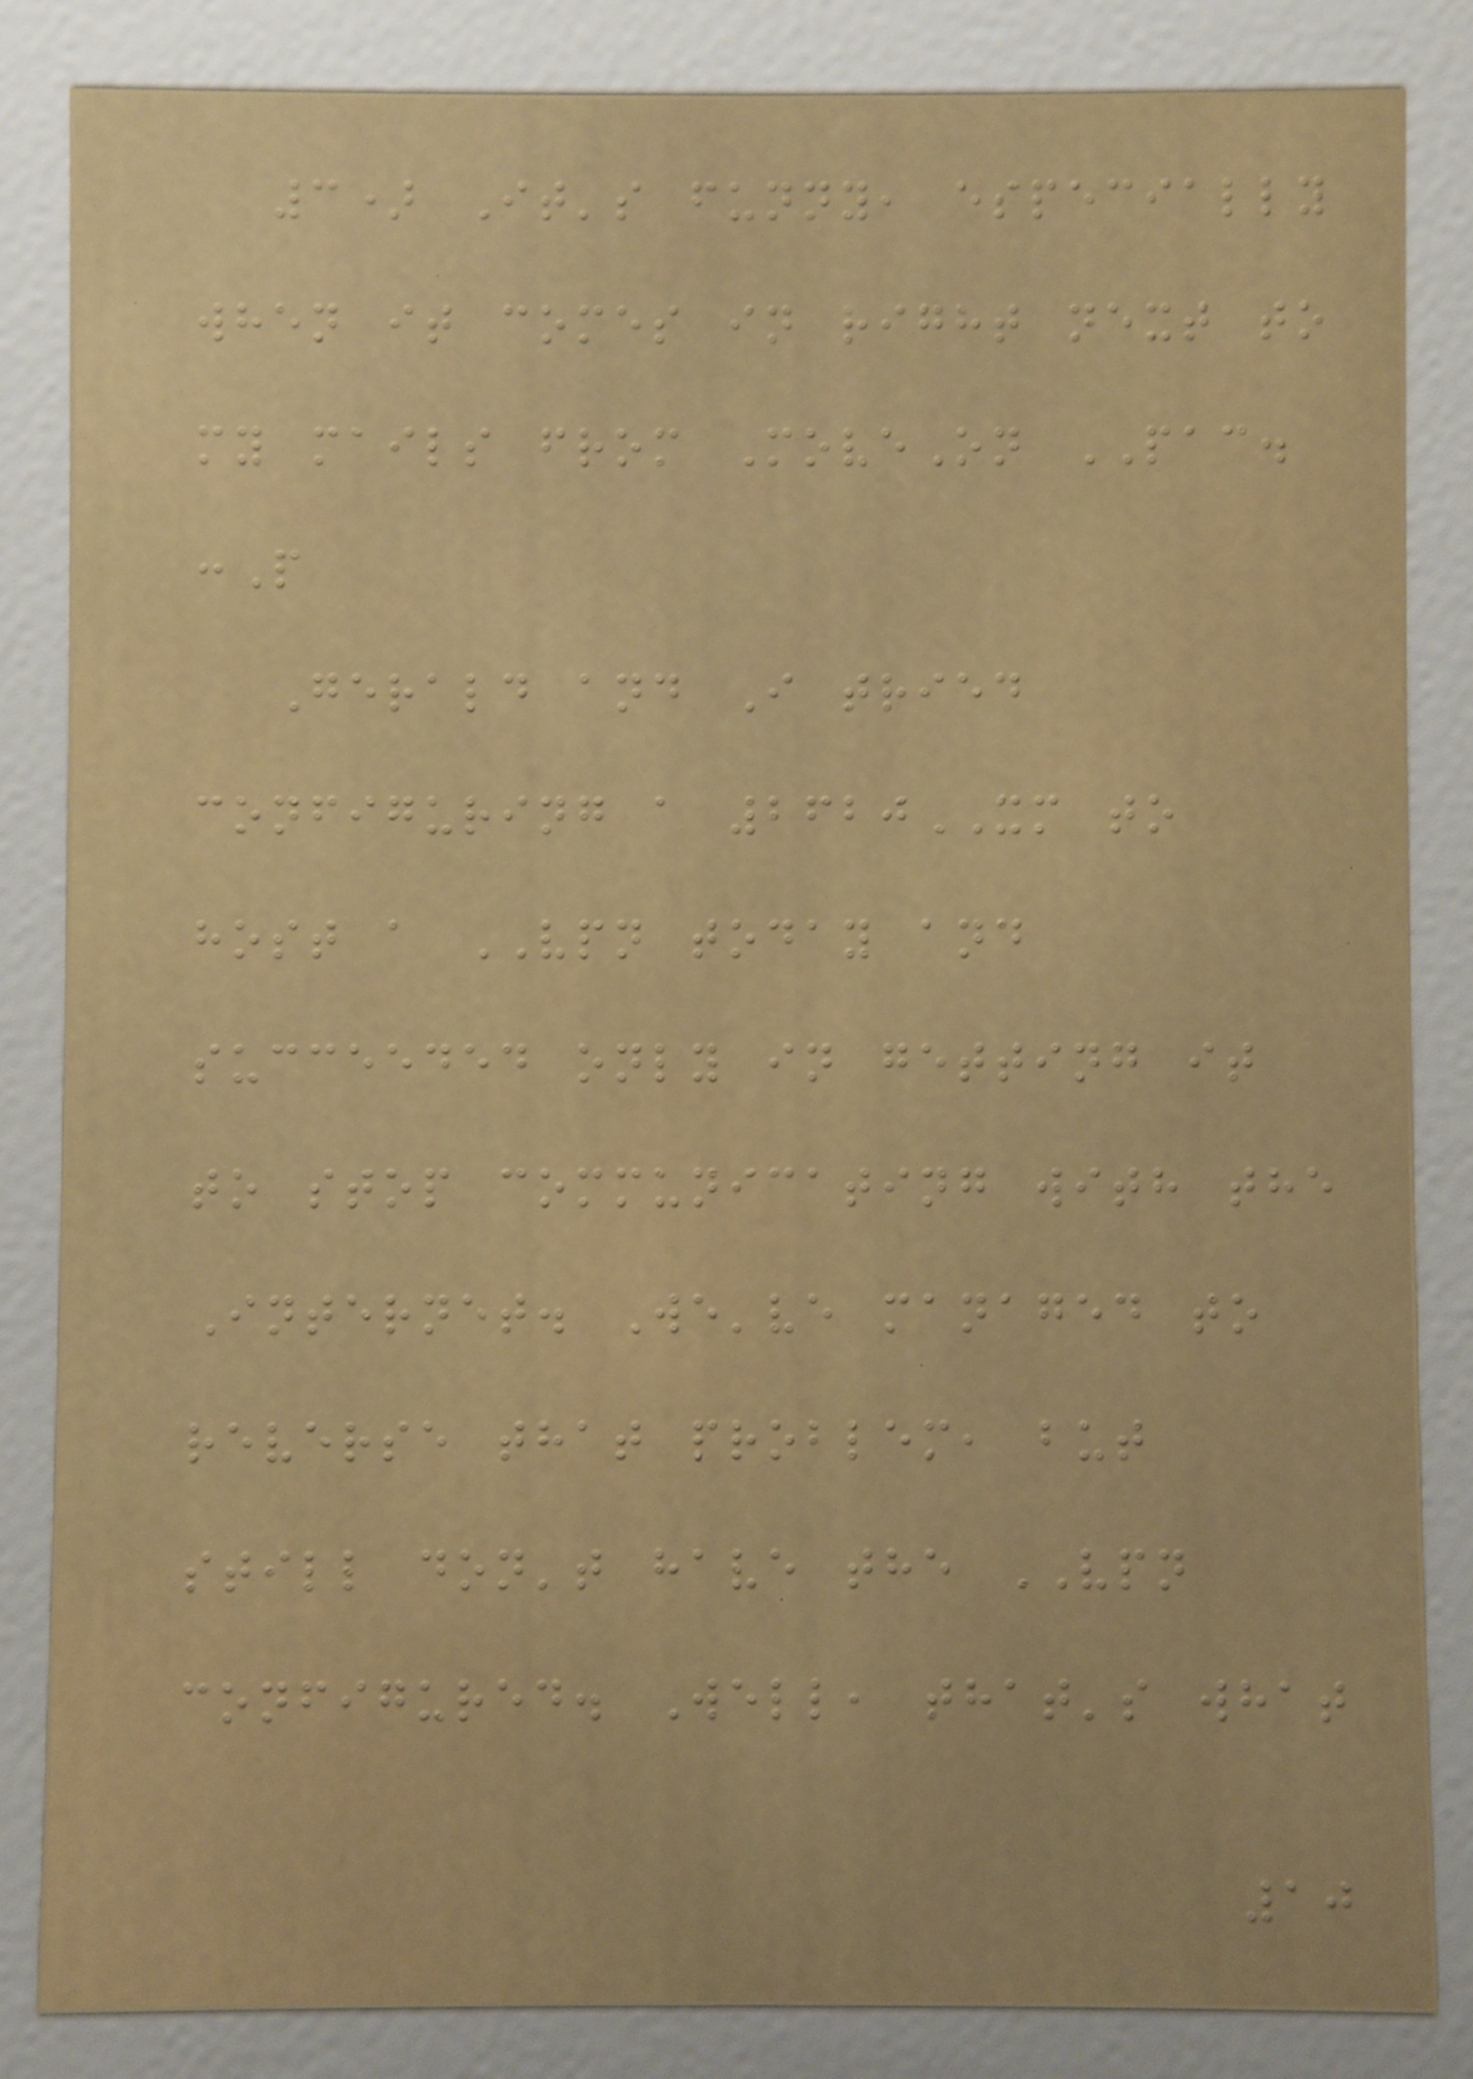3) It's funny, especially
when it comes in right next to
my mails from MoveOn PAC.
:P
Gerald and I tried
configuring a 2620XM to
host a VPN today and
succeeded only in getting it
to stop communicating with the
Internet. We've managed to
reverse that problem, but
still don't have the VPN
configured. Well, that's what
10
